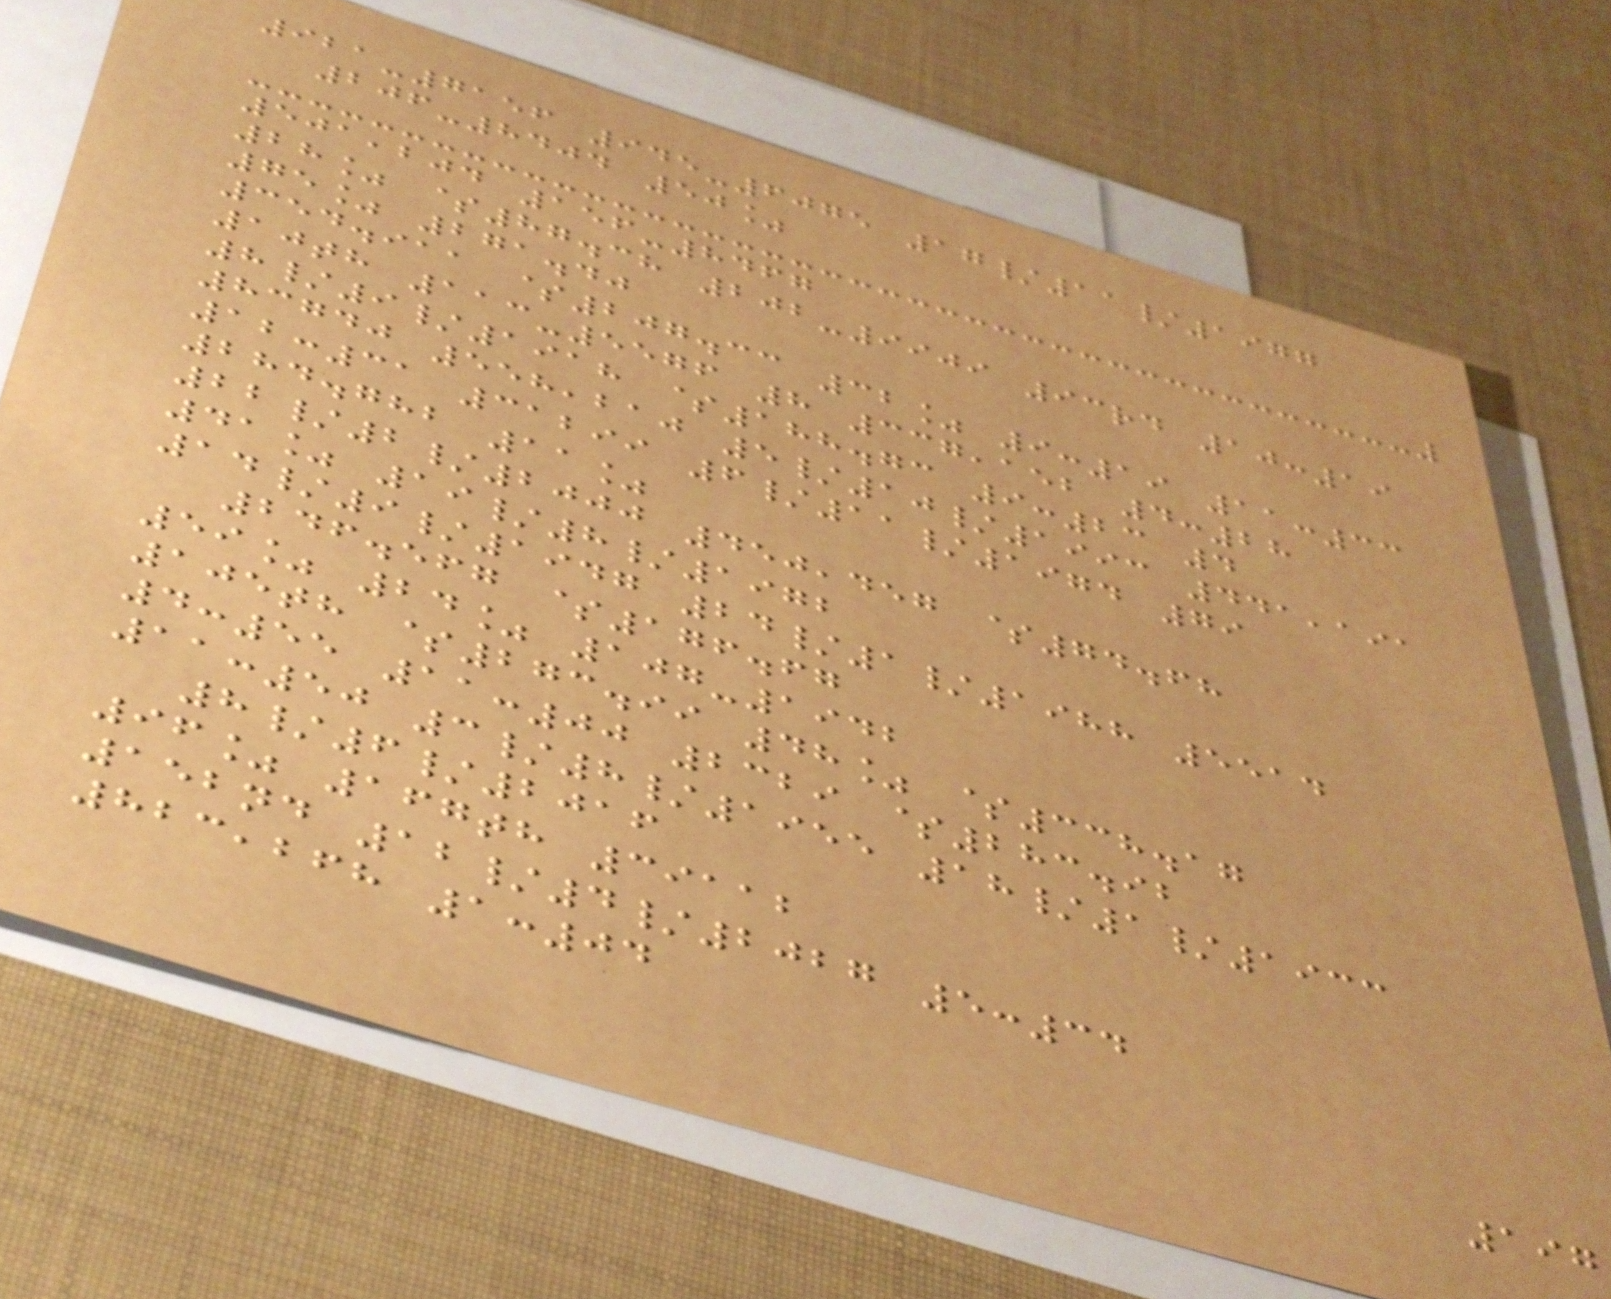921-7156 945-6075 17/11/1977
206-8404 50%
501,204 156-8467
28% $87.38 202-9909 93rd 10:19
75% 271.40
354.911 $207.33 32% 9:19 11:33
10th 113-5576 8 337,152 4:28
8/9/1918 $188.73 9:23 4
83740 558,210 5/10/1993 441,191
12:31 31299 6/11/1974 79
284.782 11%
22/2/2000 450,457 $74.68
41% 19/8/1972
14/9/1947 24/1/1988 5514
246.567 $176.67
59% 24% 107-1942
105th $273.99 48% $338.17
4:55 11:00 2329 $283.92
11:50 3/8/1955 18/1/1933
8/6/2016
96% 167th 39112
152nd 12/4/2027 5:34
823,268 1:04
197
